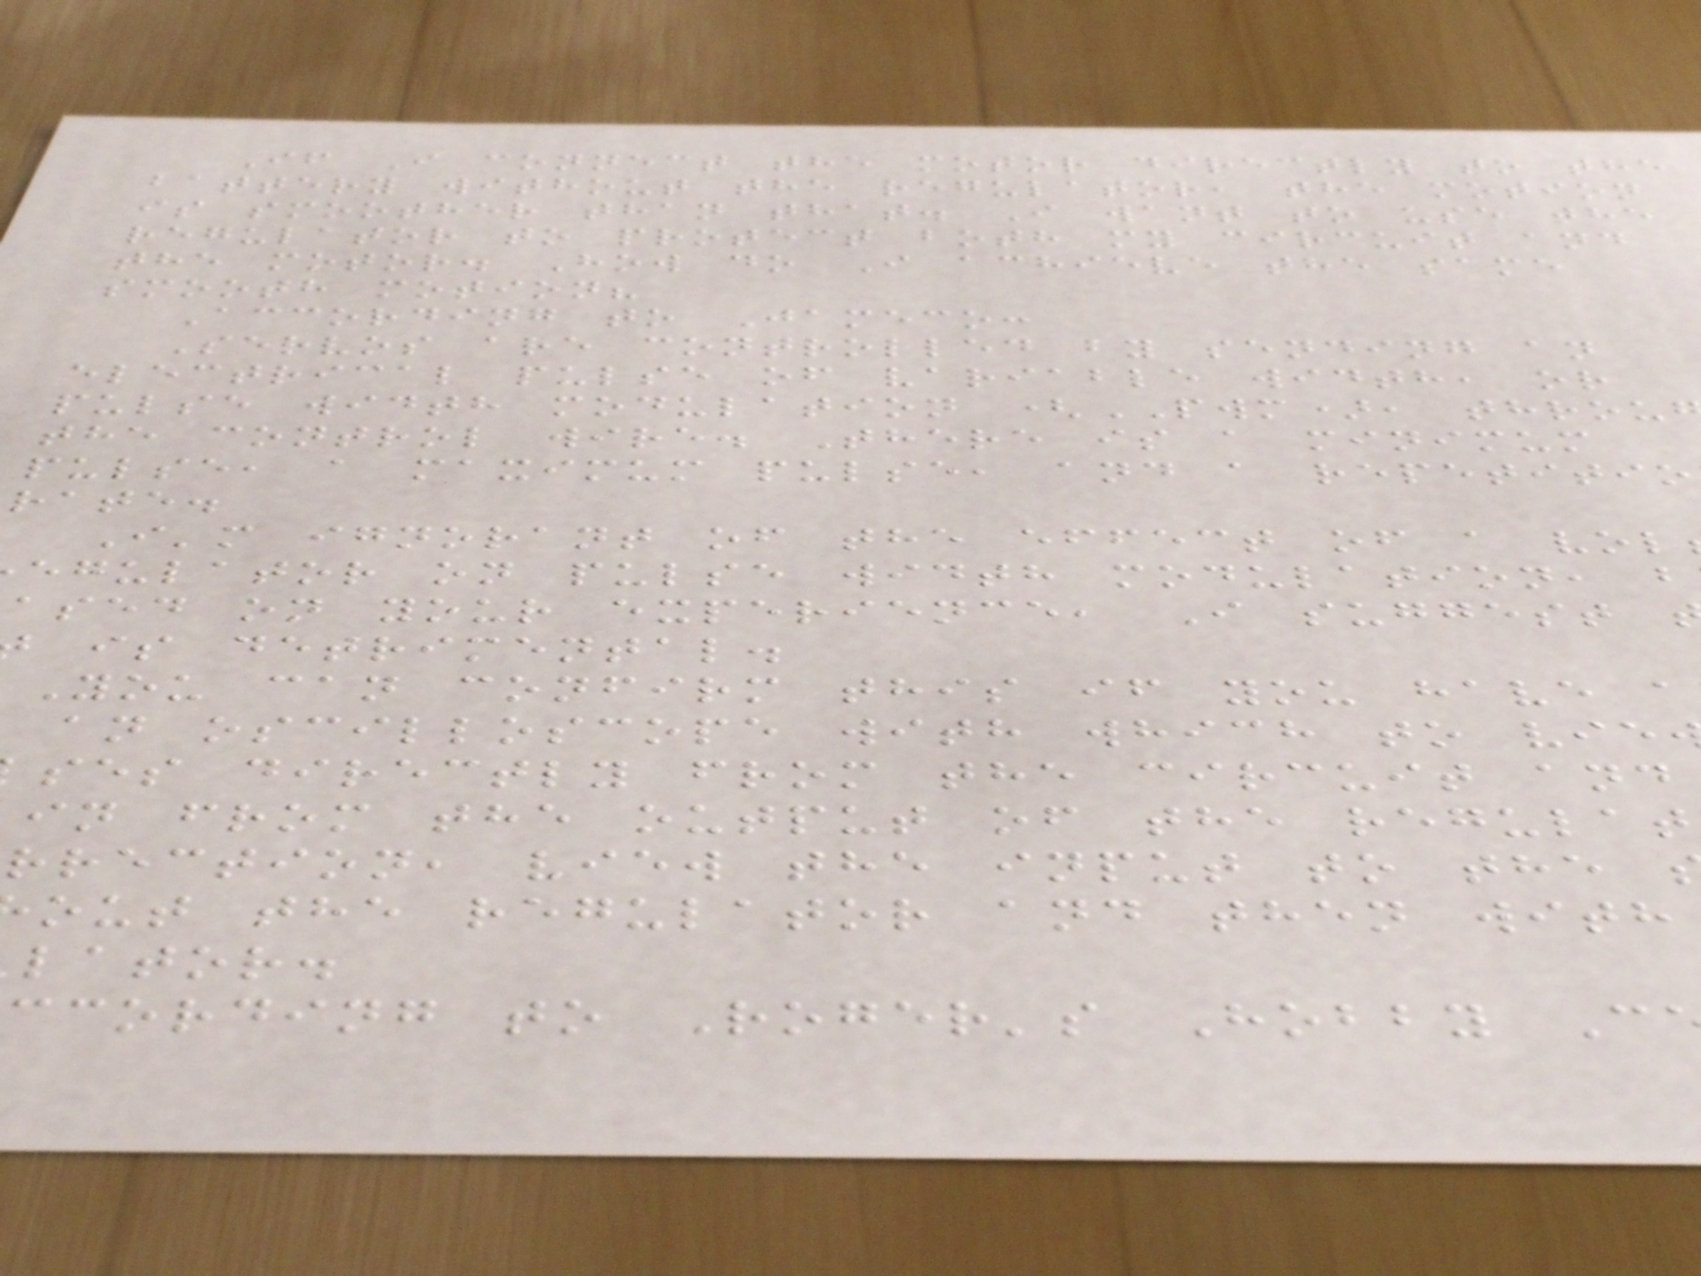If I connect the motor directly to the
battery without the regulator, the motion
is smoother than that. I want to use the
regulator to protect both my circuit and
the motor. How do I achieve the same
smooth motion?
According to Jameco:
Servos are controlled by sending an
electrical pulse of variable width, or
pulse width modulation (PWM), throu
the control wire. There is a minimum
pulse, a maximum pulse, and a repetitio
rate.
I'm ignorant of the effect of a vol
egulator on pulse width modulation, b
ased on your experience, I suggest
is detrimental.
You can confirm this if you have a
an oscilloscope with which to vie
ses directly from the circuit and
in from the output of the regulat
rrection, view the input to the
out the regulator and then with
lator.
ccording to Roger's Hobby C
